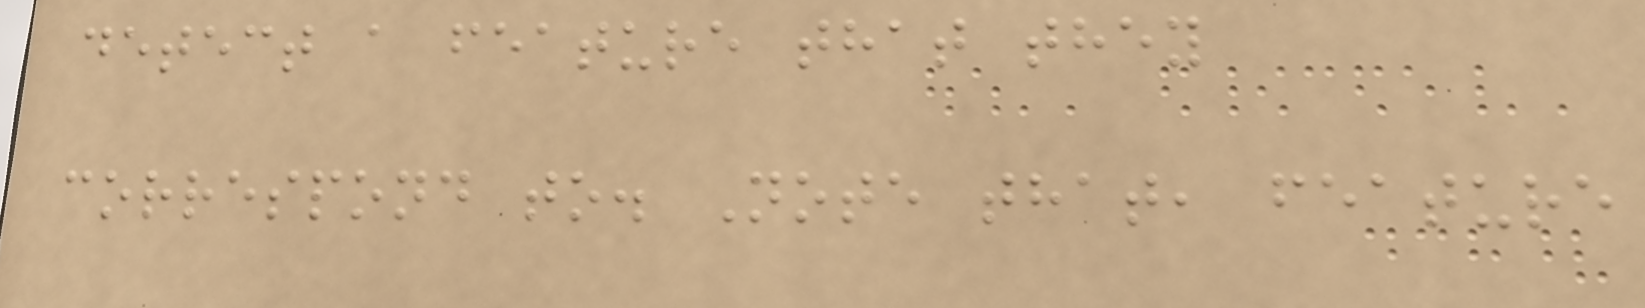detect a feature that they
correspond to. Note that, feature
